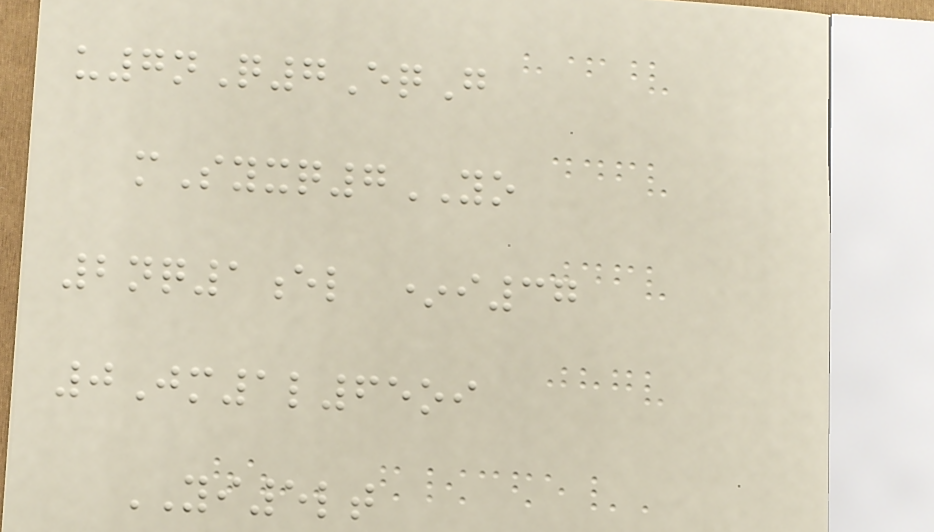u7nQ7EqG
mSyxq7YO
2nq1el *i37
0Jm1l65oi
YI5lt
